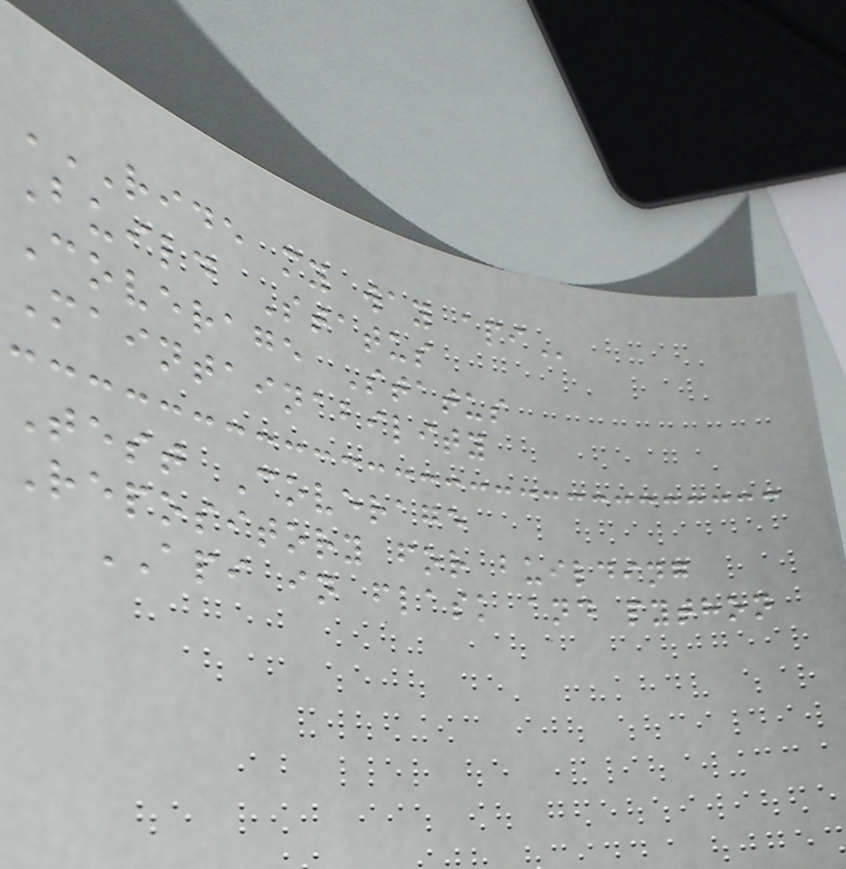RIDE MY WAY API
Build Status
Coverage Status
Maintainability
Test Coverage
Repository for building
API in flask and python
